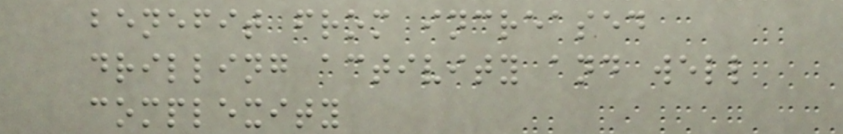benefit from increased
drilling activity and well
complexity
